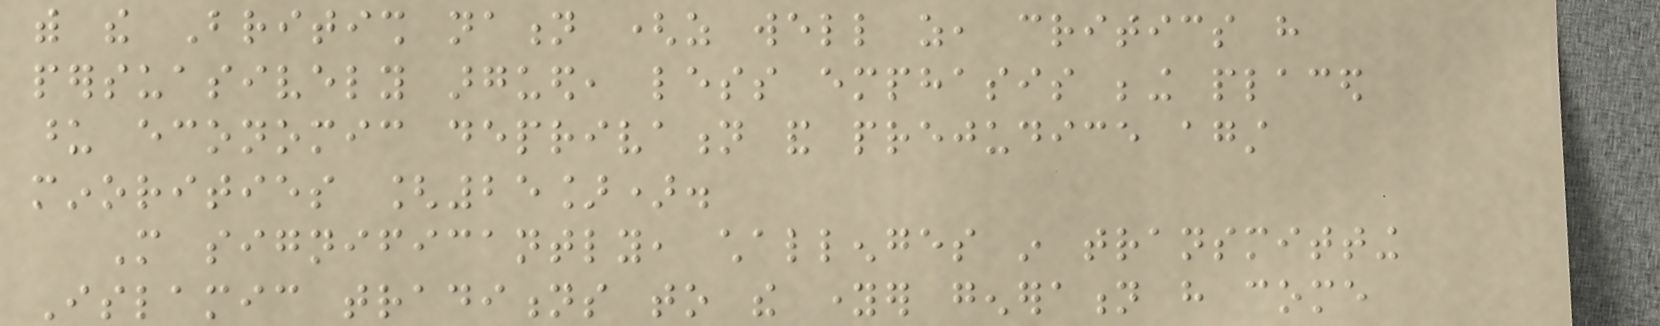with the British nation (as well as, critics have
persuasively argued, less emphasis being placed
upon economic deprivation and prejudice against
minorities [25]).
More significantly, challenges in transmitting
Islamic traditions to the younger generation have come
